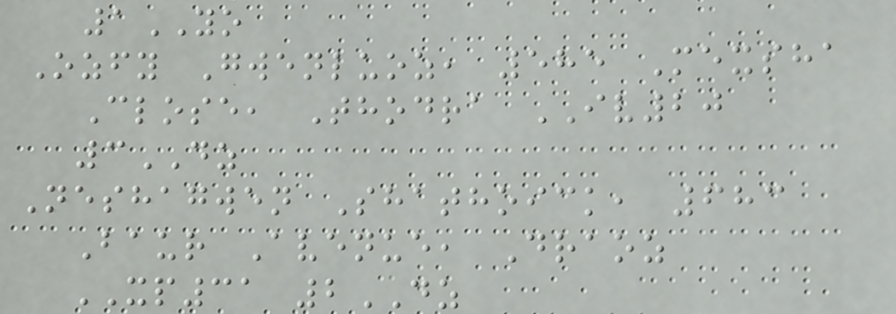1YO
Ozfy Gwenluoz, 585 Mexsha
Close, Thodra IV20
3DZ
Neshagwen Shathoick, 683
Baur Avenue, Draoz
XP31 2DZ
